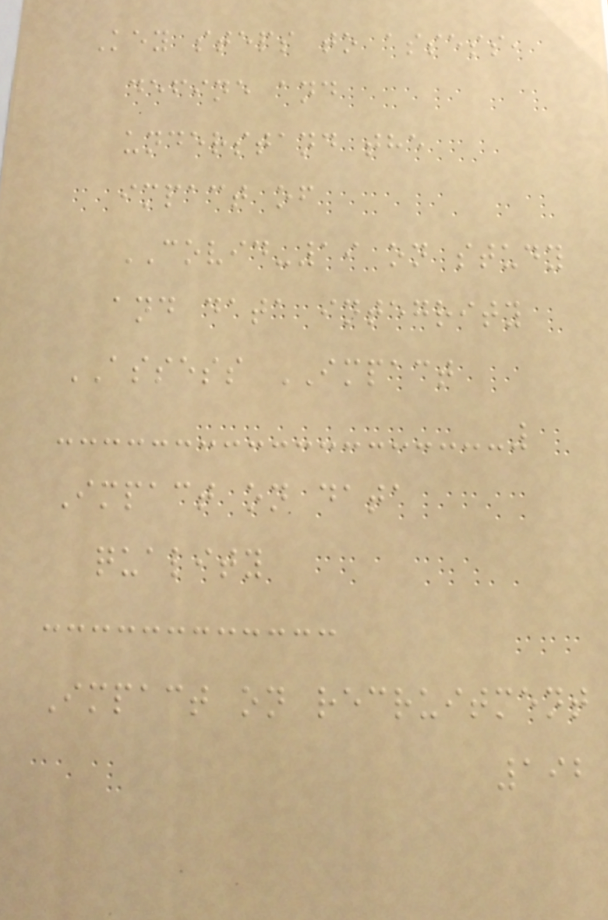Key steps to assess,
define and
understand the
impact of
COVID-19 on study
and data integrity
ASSESS IMPACT
Impact on data
quality
Impact on recruitment
192
